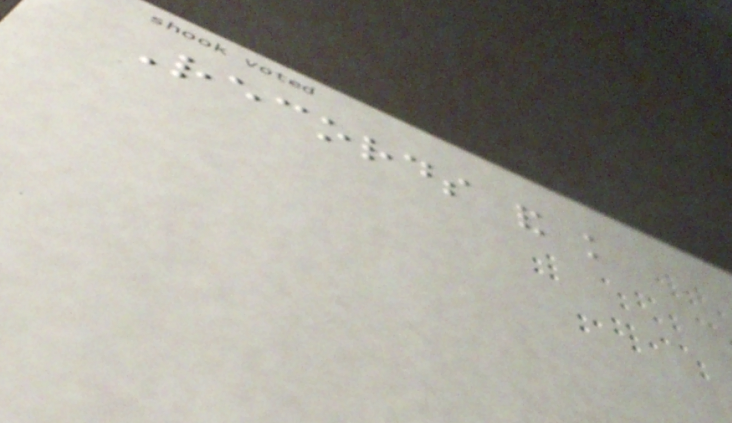Records and knowledge
